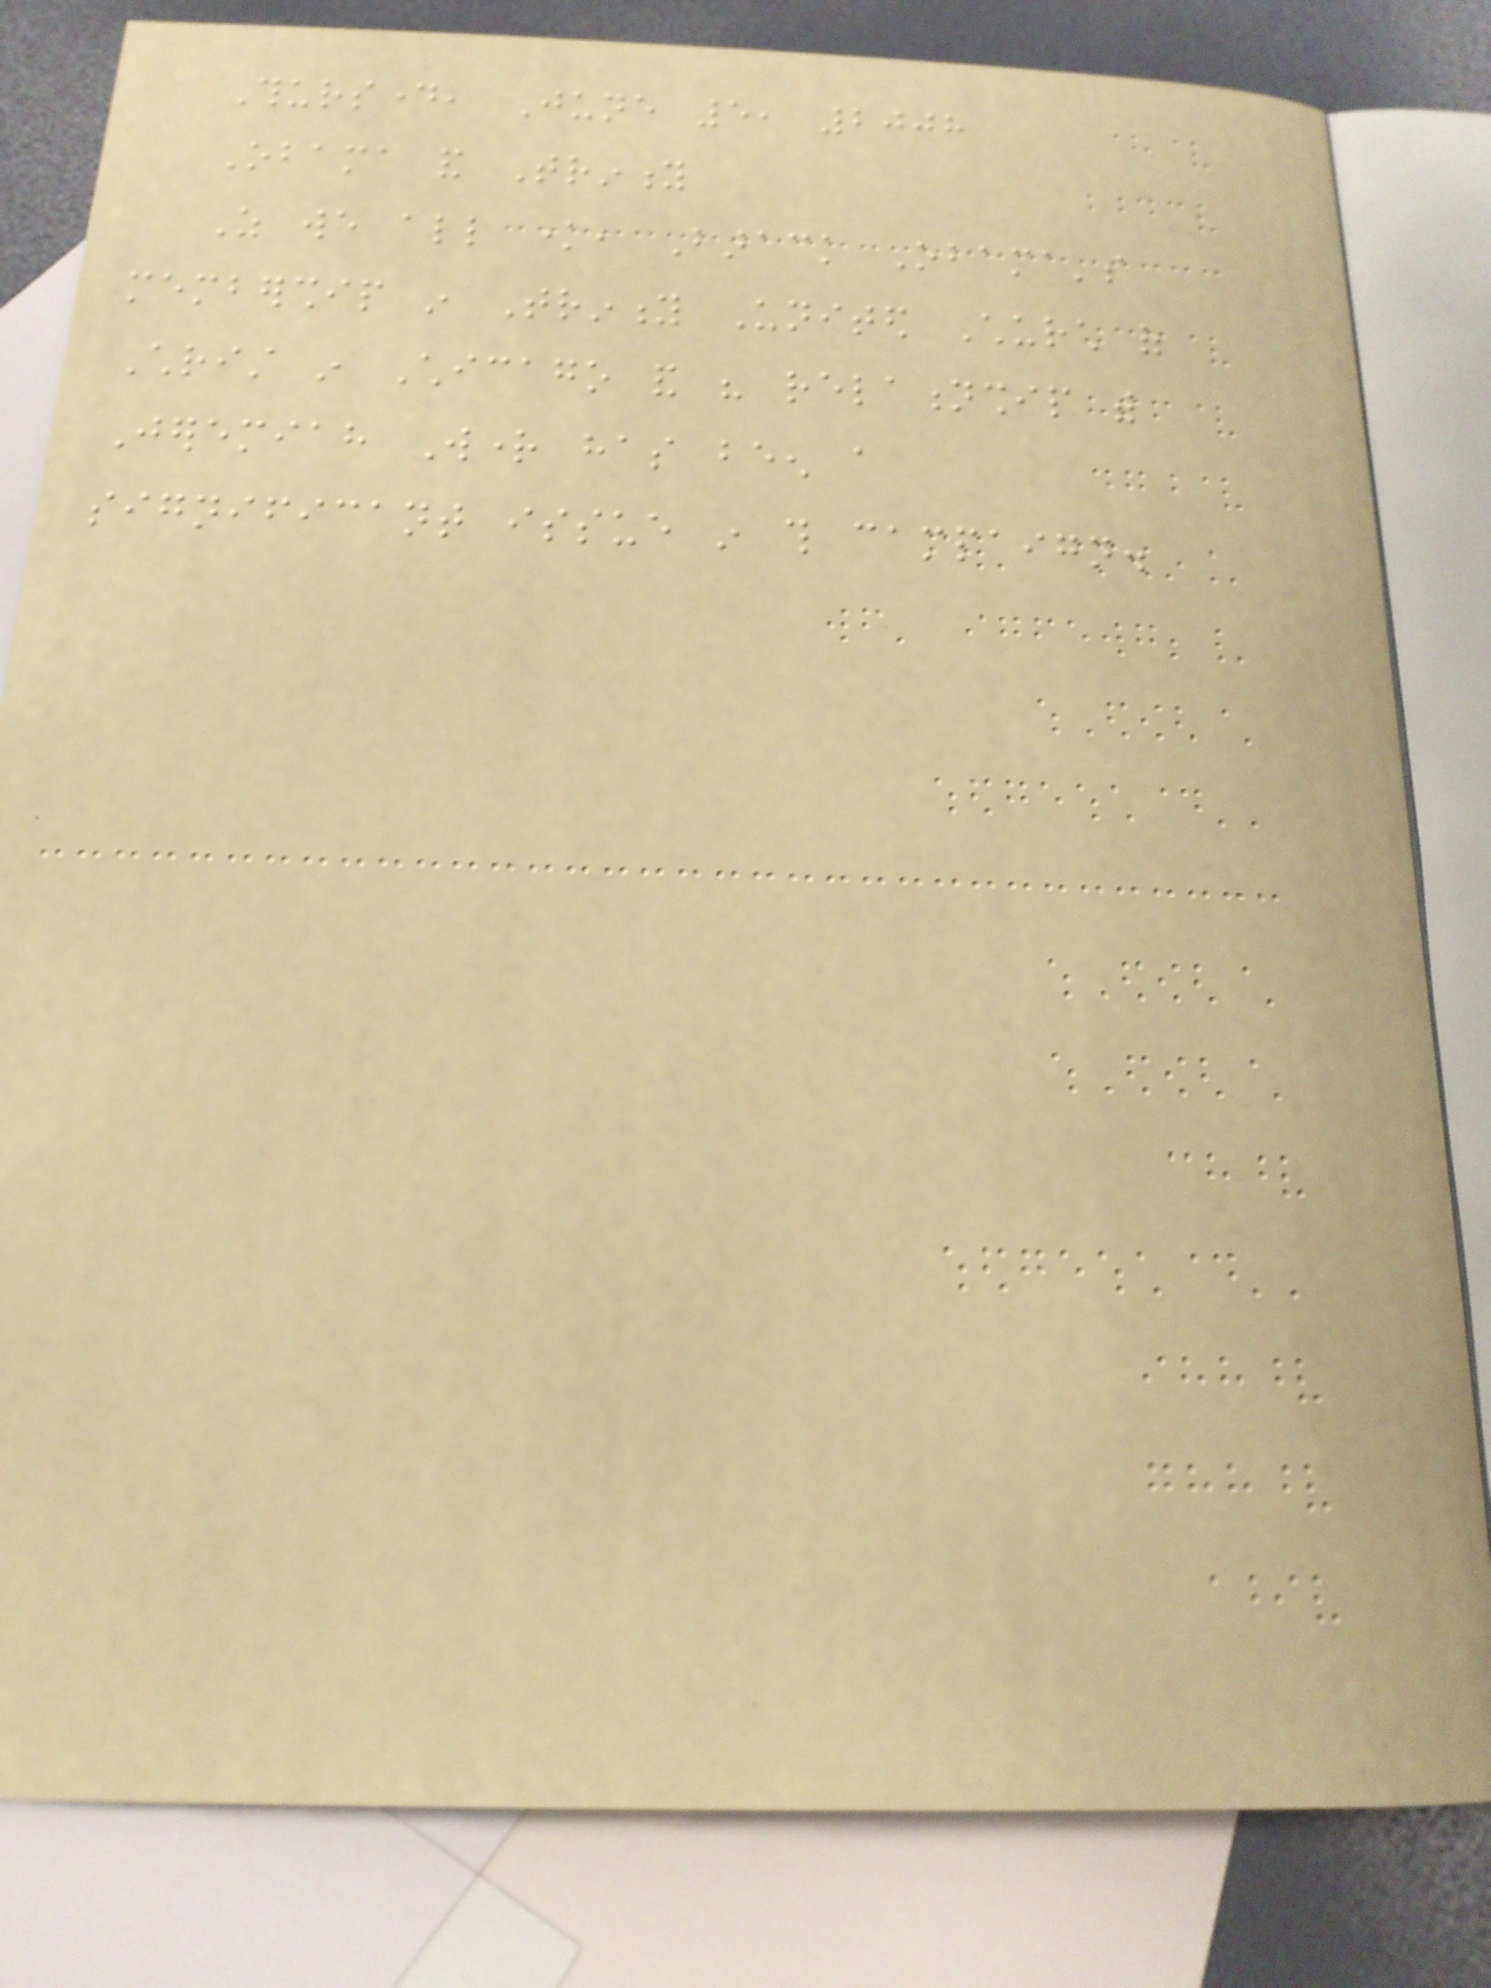Thursday, June 5, 2008
Obama and Trinity
As we all know, Barack Obama's
membership in Trinity United Church of
Christ in Chicago and his relationship with
Jeremiah Wright has been a
significant issue in this campaign.
